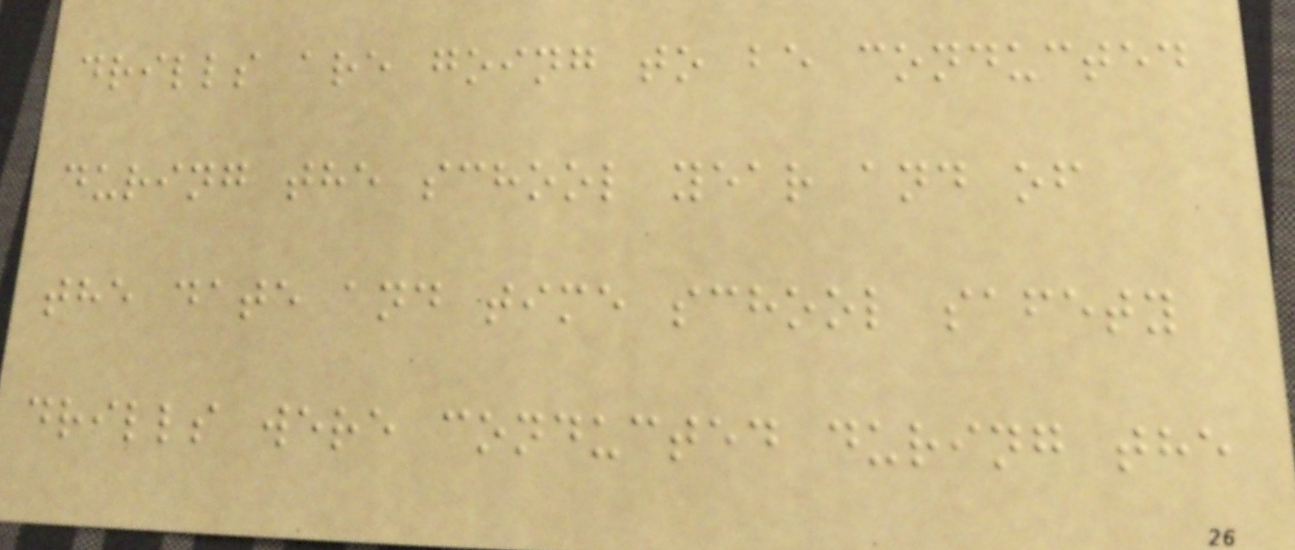drills are going to be conducted
during the school year and of
the date and time school safety
drills were conducted during the
